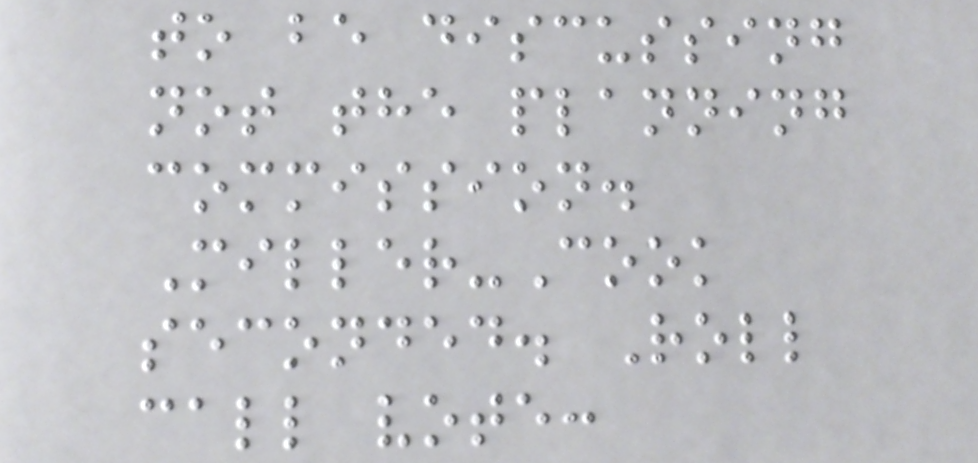to be discussing
not the planning
commission.
Miller-Cook
seconded. Roll
call vote:
